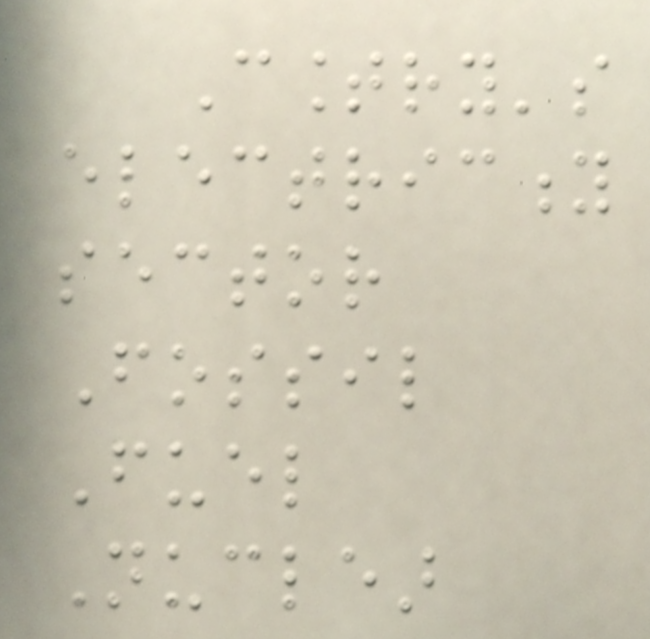Country's
electricity
sector
Fossil
Fuel
Nuclear
